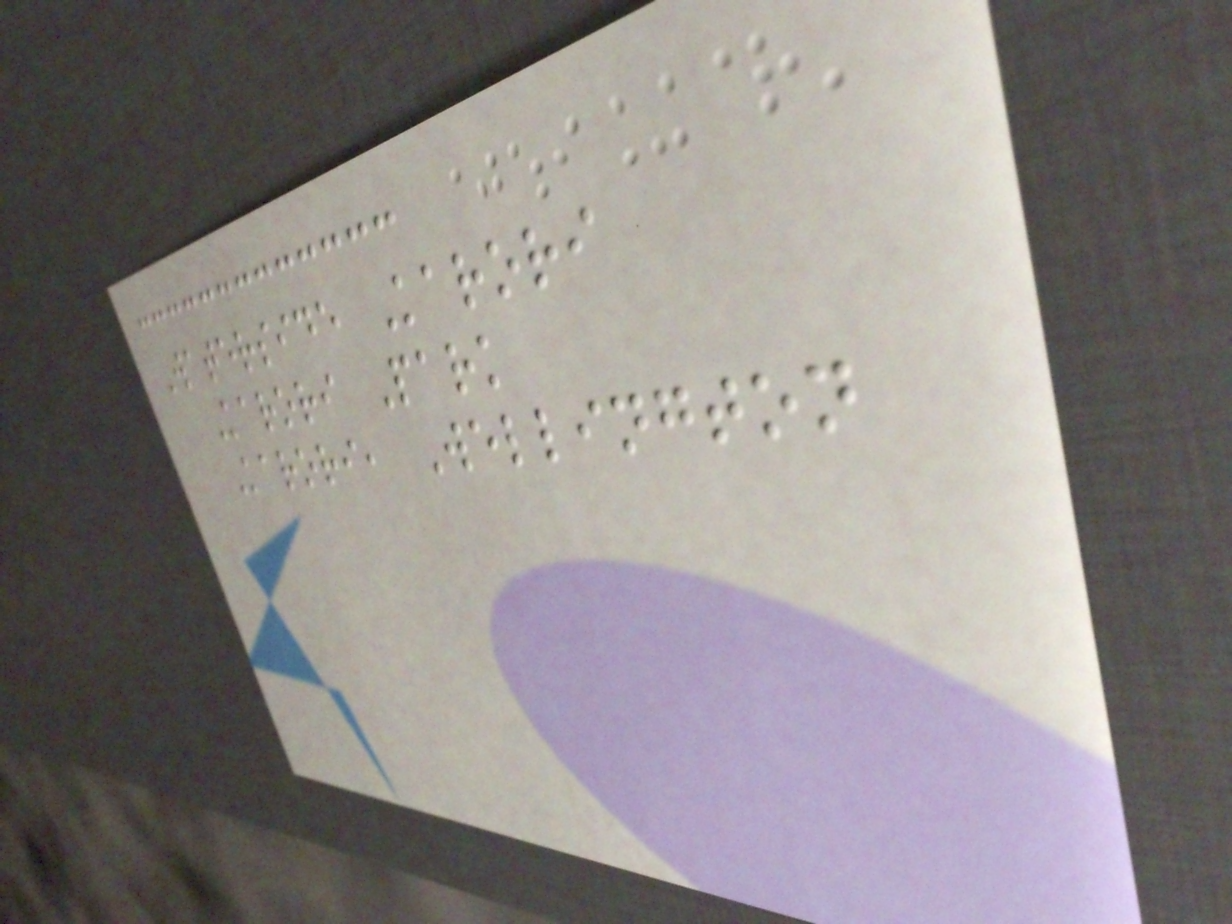Waterside Karori
Karori Park
Karori, Wellington
